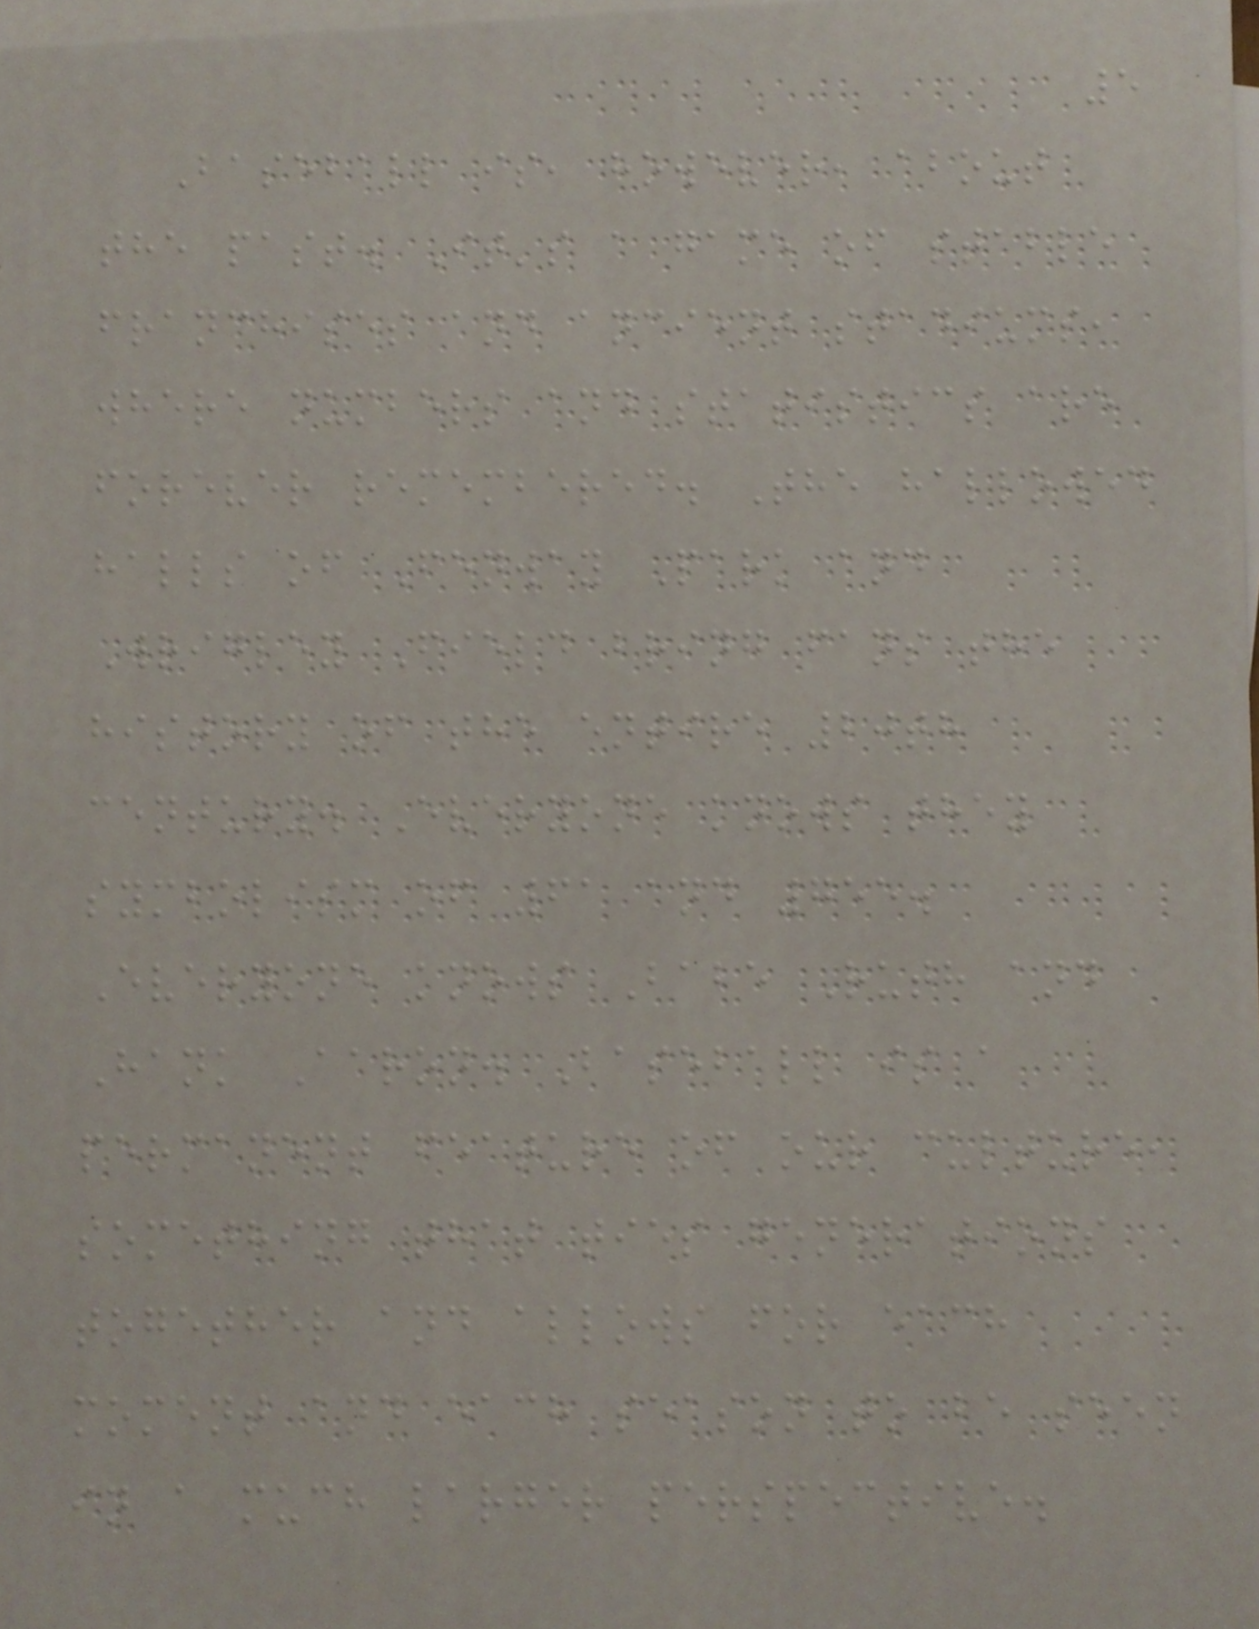5
Baseball is, however, about
the past. It's a game of stable
franchises and ancient stadiums,
where numbers and statistics are
forever remembered. The hallowed
halls of Fenway Park and
Wrigley Field bring fans the
history of the entire 20th
century. Everyone knows they
symbolism of 61 and 755.
Everyone knows Babe Ruth and
Hank Aaron. Baseball is a
permanent feature of our culture,
something that ties generations
together and allows for each
moment and each season to be seen
in a much larger perspective.
